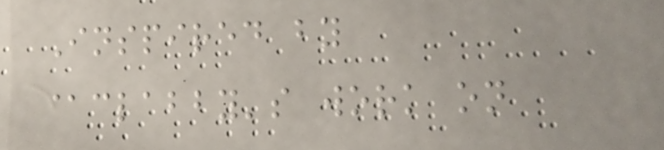Inspired by
@clabby's work on
